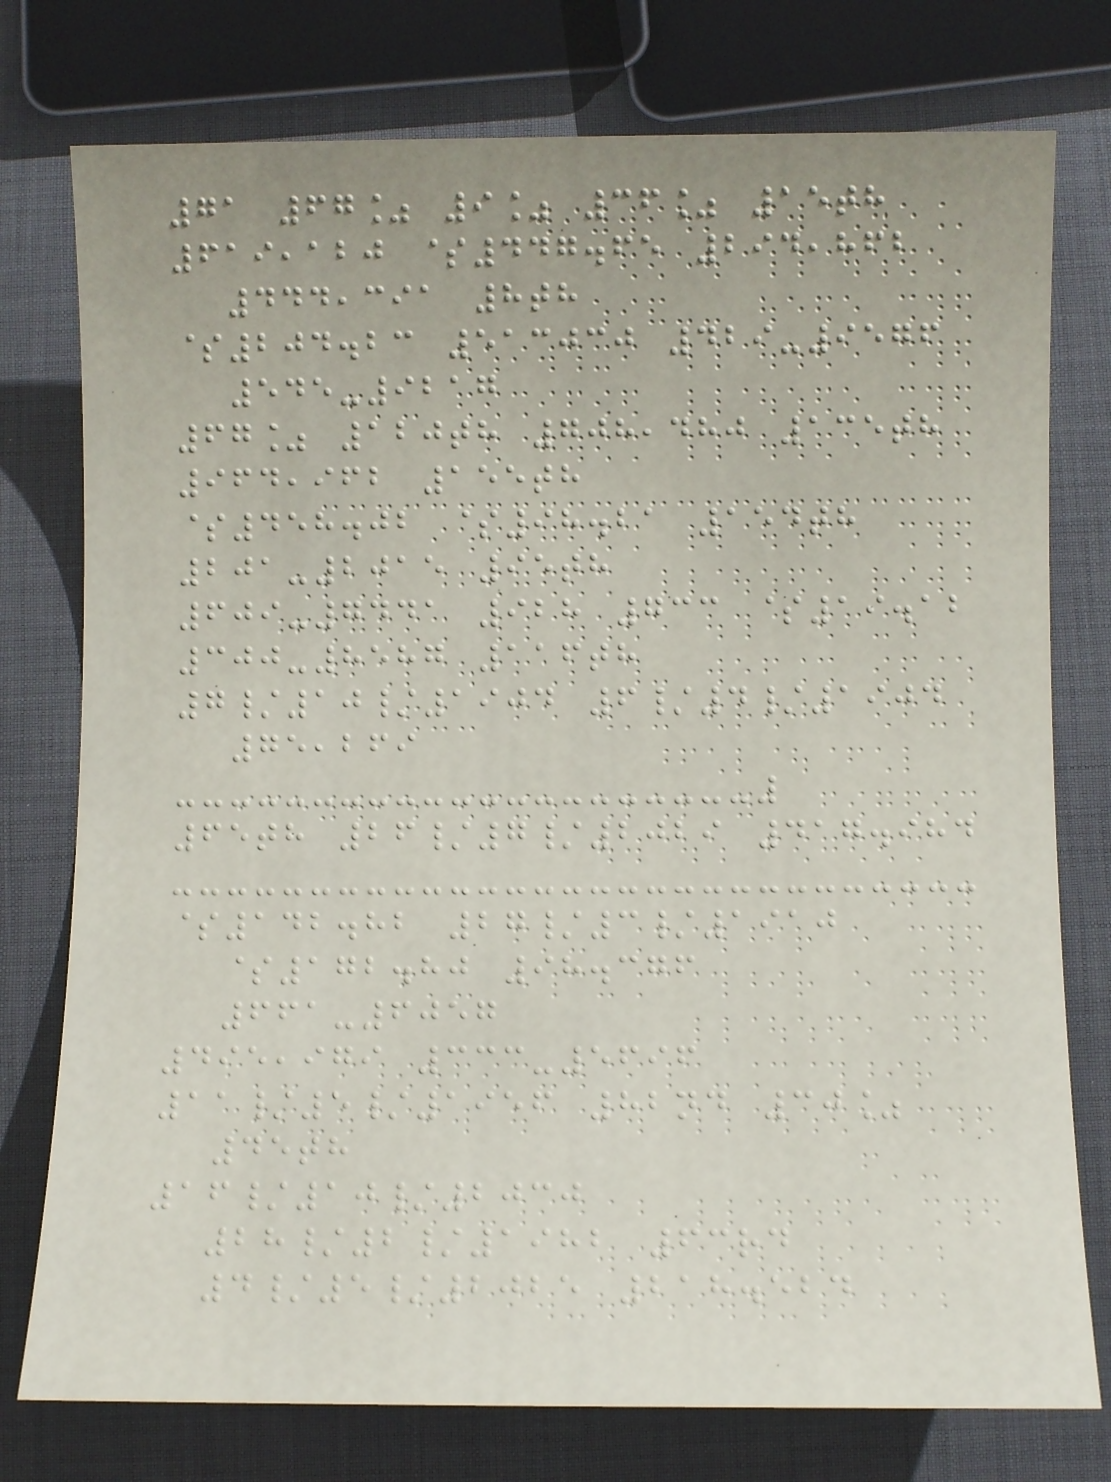71 67% 9% 36% 15th
619,120 $447.65 294,862
444,391 8th
$204.23 513030 429-9576
545-9217
67% 120th 708,480 135th
964,962 155th
$458.02 $98.21 154th
201-2015 95th
609-7441 928 733 $19.12
300-8587 116th
7/10/1904 6/4/1904
75,269
65th 26/7/2029 417.984
$142.82 27/3/1910
$172.80 98.376
661-6057
495,979 333-5696
11/5/1956 82nd 30%
45th
16/10/2030
28/2/1982 63rd
4/5/2025 218.524
